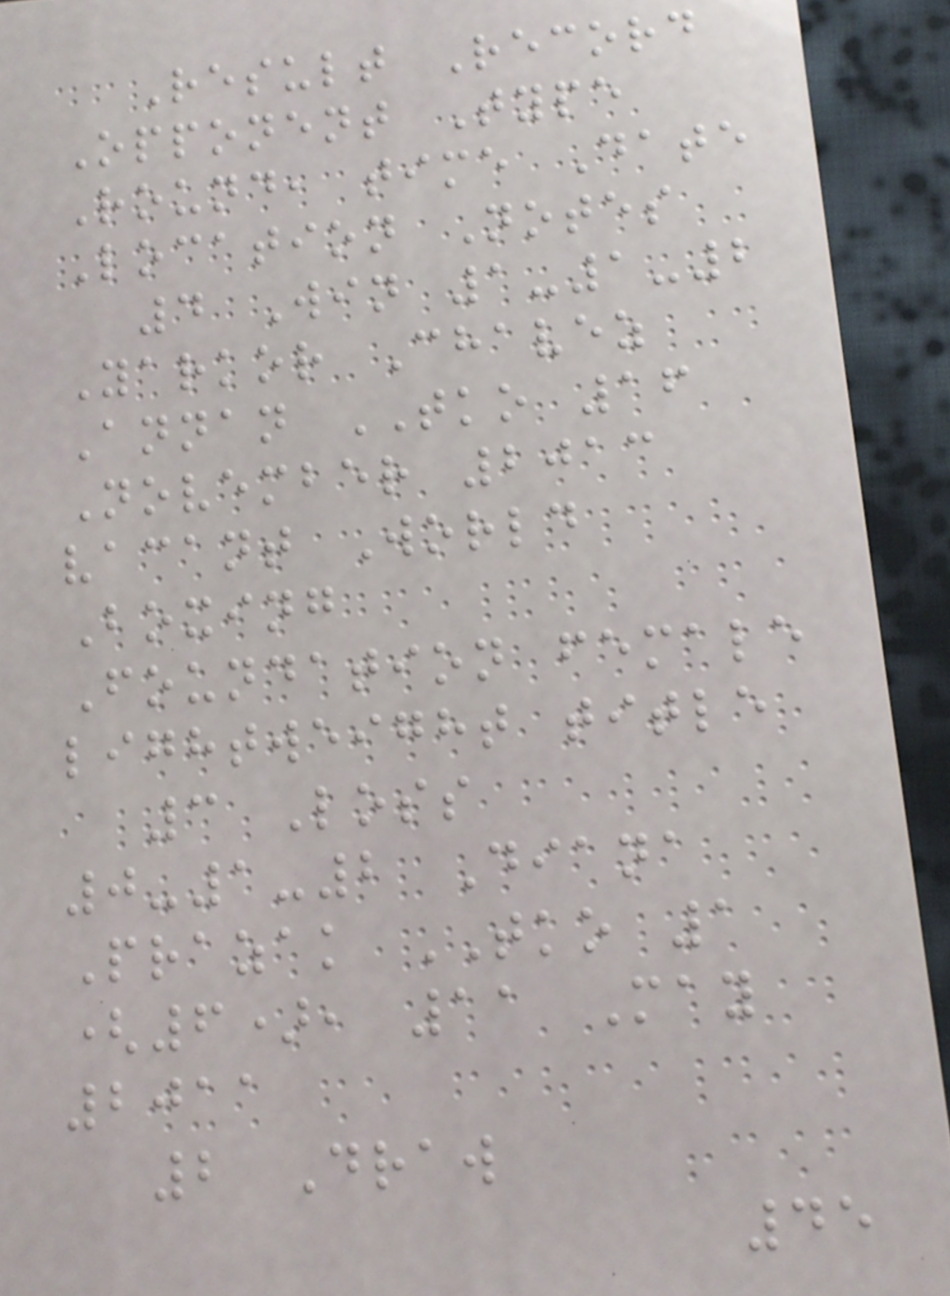Result Record
Opponent Type
Round, time Date
Location Notes
4 Win 1-1-2
Yarkor Chavez
Annan TKO 16
November 2013
vacant World
Boxing
Foundation female
lightweight title
3 Loss
0-1-2 Diana
Prazak TKO 1
(6), 11 May
2011
2 Draw
45
